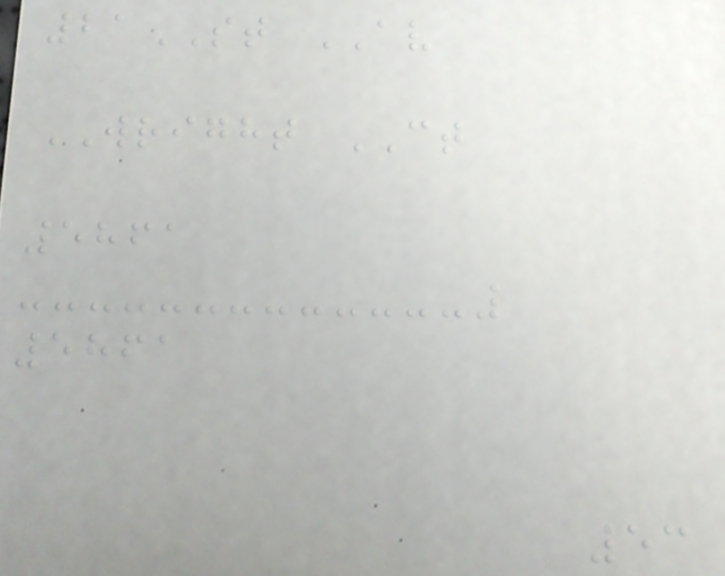21ST AV
WRIGHT CT
5861
5861
53
